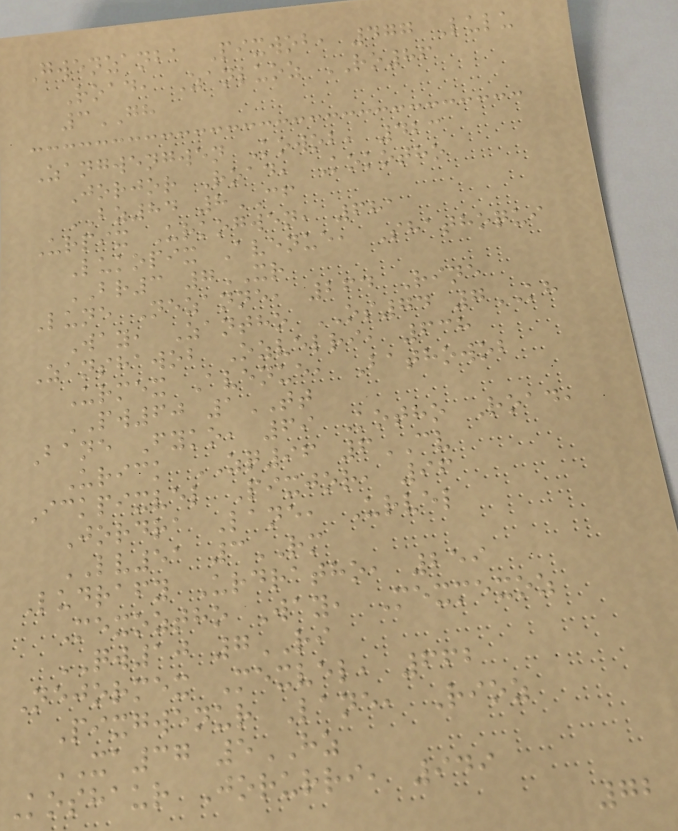Gwenzanba Pixwob, 477 Lulu
Road, Zanluoz RO86
3GH
Zangwengwen Kowob, 423
Jorjor Road, Kokotho
BZ84 8CF
Urpix Urkogwen, 681
Lukopix Avenue, Shathoqui
BR3 7XR
Lune Nezanne, 264 Rine
Way, Zantho OS74 7KH
Zanshawob Ozvelri, 638
Urmex Avenue, Bathowob
PW60 1TT
Bane Fyko, 69 Kotho Road,
Urick ZQ96 6CV
Ickpixvel Pixjor, 96
Jordra Lane, Urvel
LV51 3RM
Ludrafy Urdratho, 259
Mexoztho Way, Mexmexoz
QW10 7RI
Nejormex Mexvel, 662
Pixgwenur Lane, Rioz
XA37 5HZ
Koshaur Jorurri, 949
72
